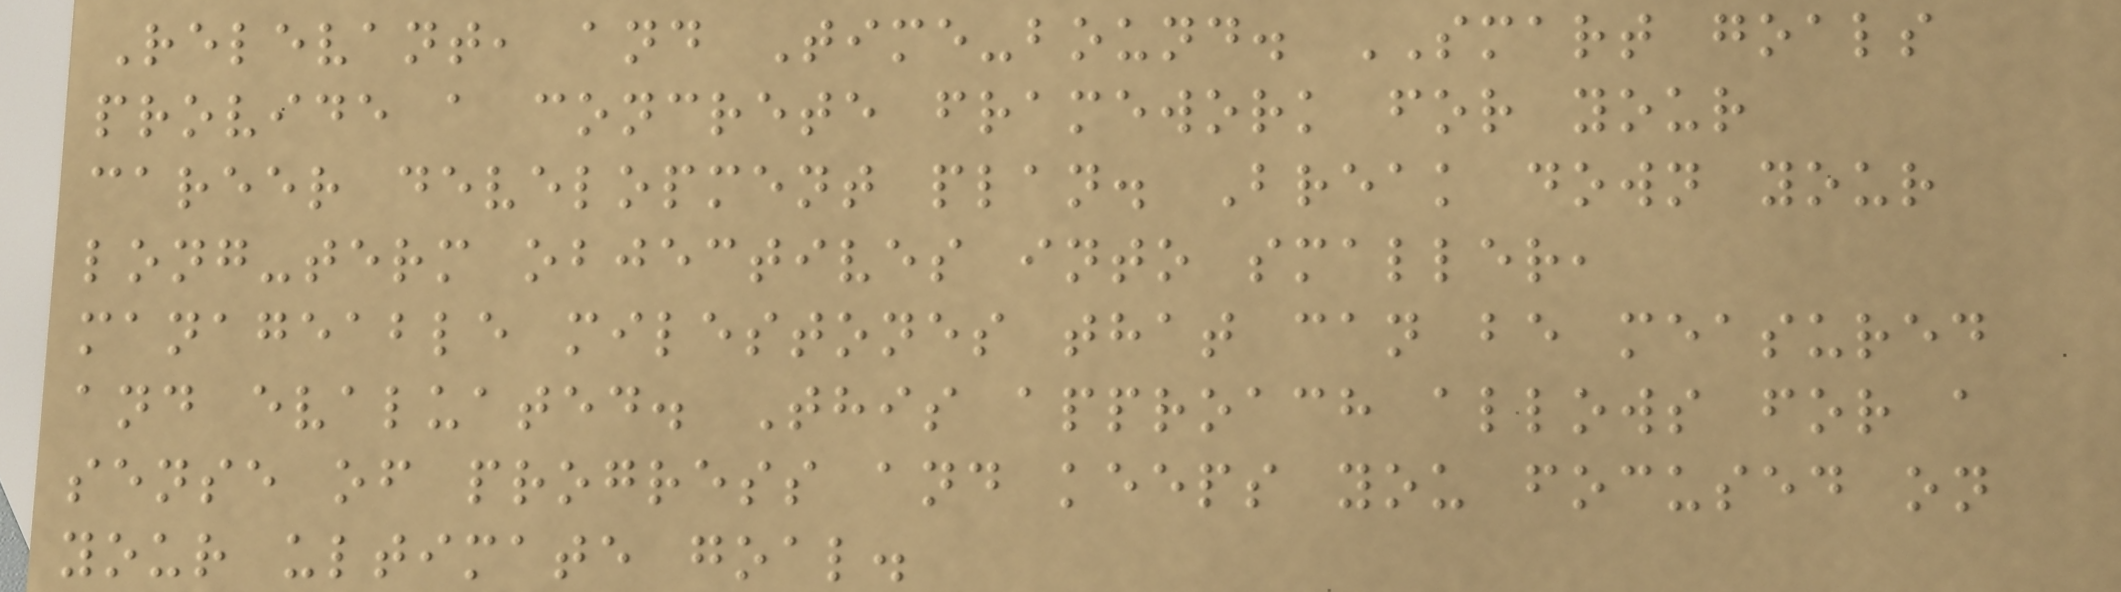Relevant, and Time-bound. SMART goals
provide a concrete framework for your
career development plan. Break down your
long-term objectives into smaller,
manageable milestones that can be measured
and evaluated. This approach allows for a
sense of progress and keeps you focused on
your ultimate goal.
